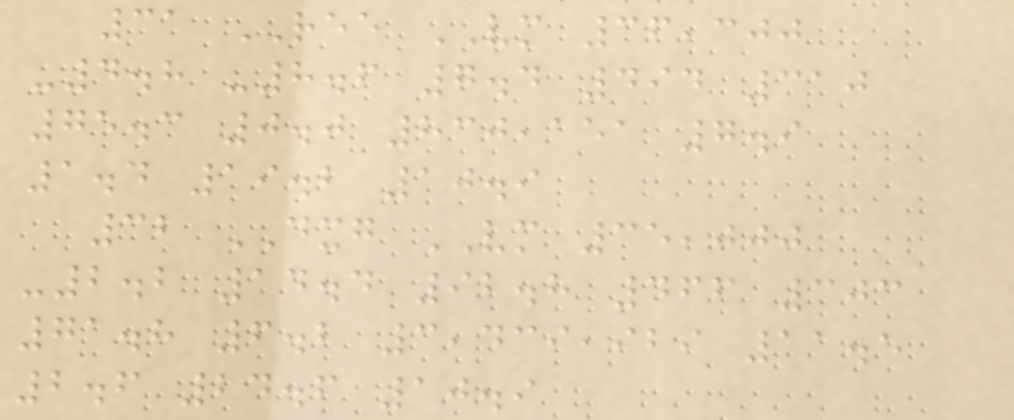31 REE VM 36,300
-4.8 -8.6 7.4 494 310
75.3 0.0 830,151 7.9
1.4 19.2 10.9
32 DXG VM 35,000
-2.2 14.4 92.8 466 303
71.8 6.2 3,439,929 11.5
2.6 24.6 10.9
